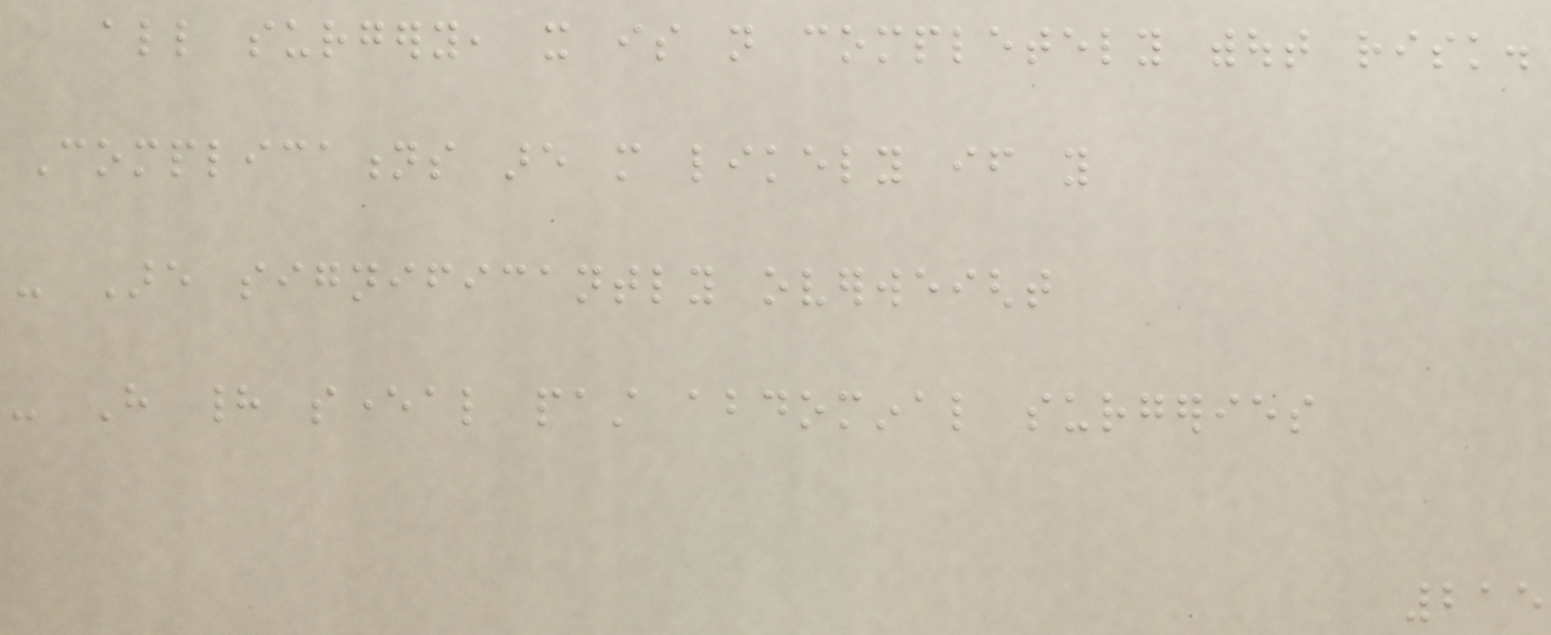all surgery, it is not completely without risk.
Complications are more likely if you
- Are significantly overweight
- Have had several past abdominal surgeries
215
